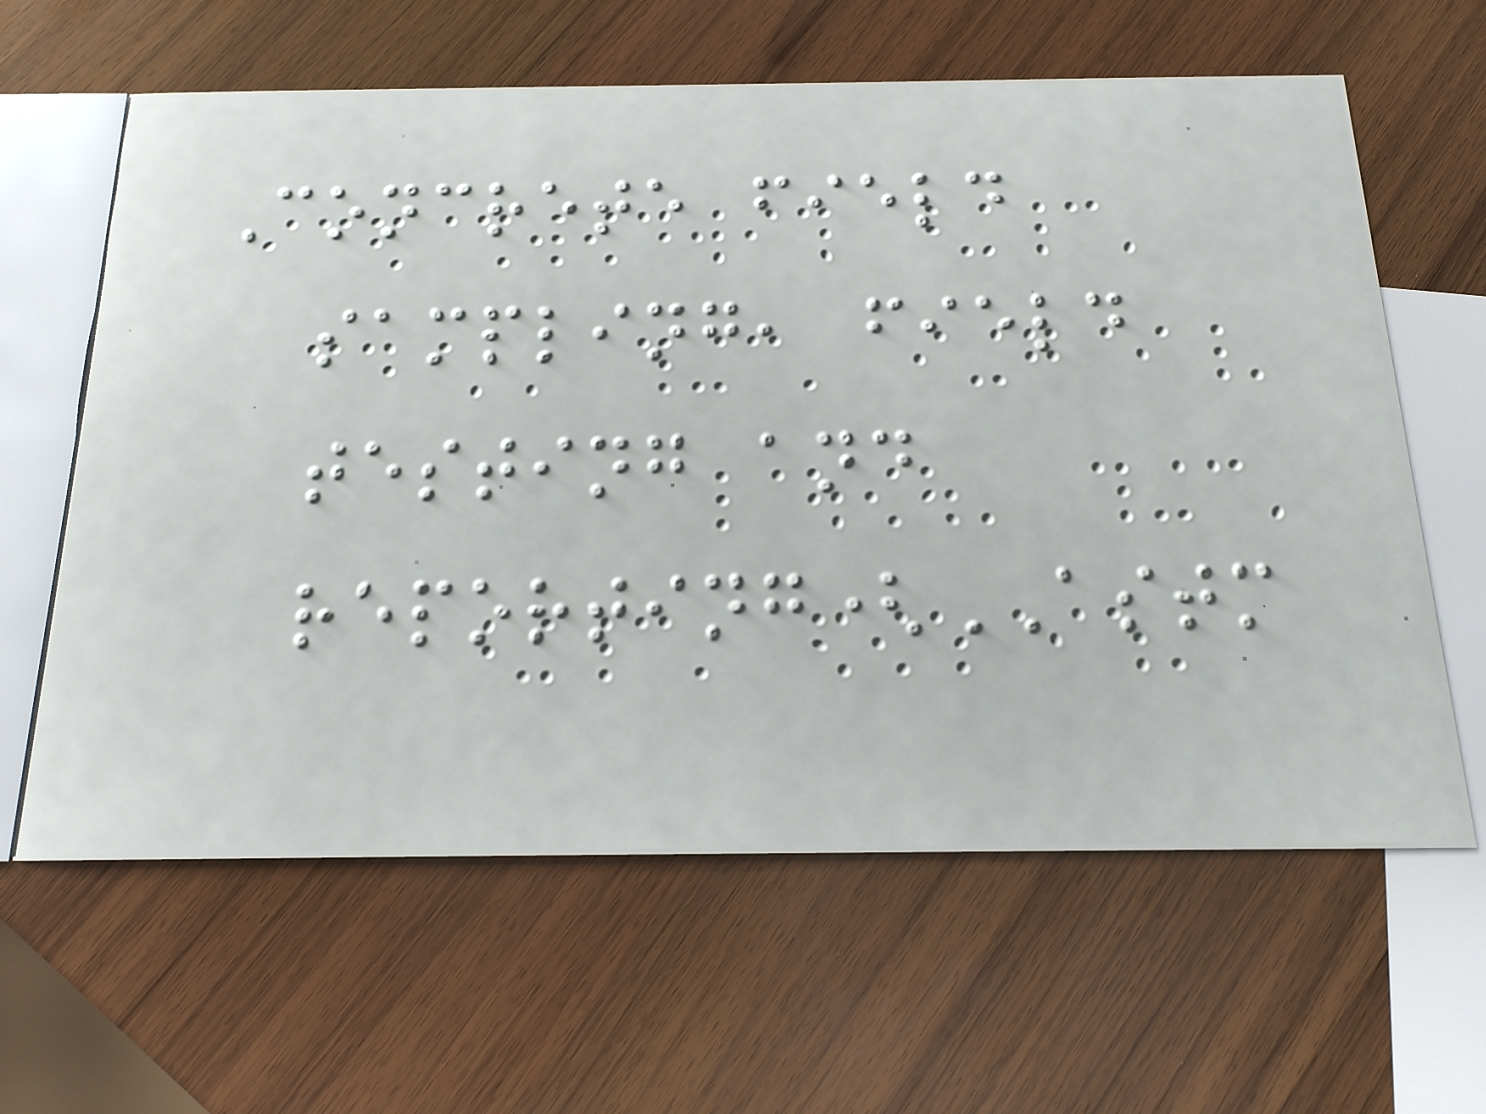Concrete field
sampling, field
testing and
reporting(ASTM
